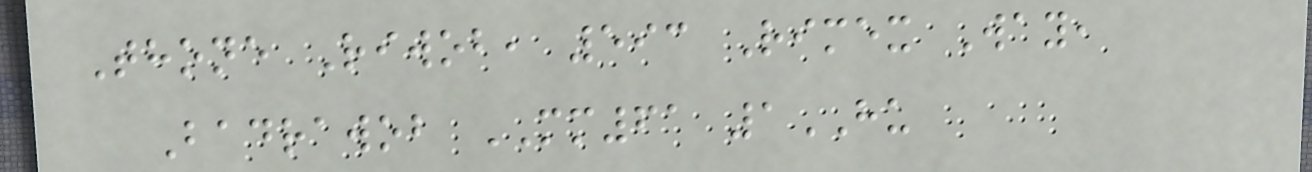Thone Riwob, 593 Rimex Way,
Badrawob MM61 1HU
